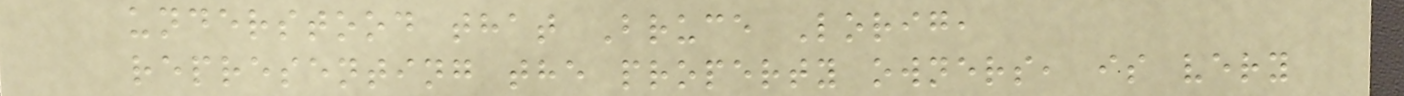understood that Bruce Lorig,
representing the property owners, is very
